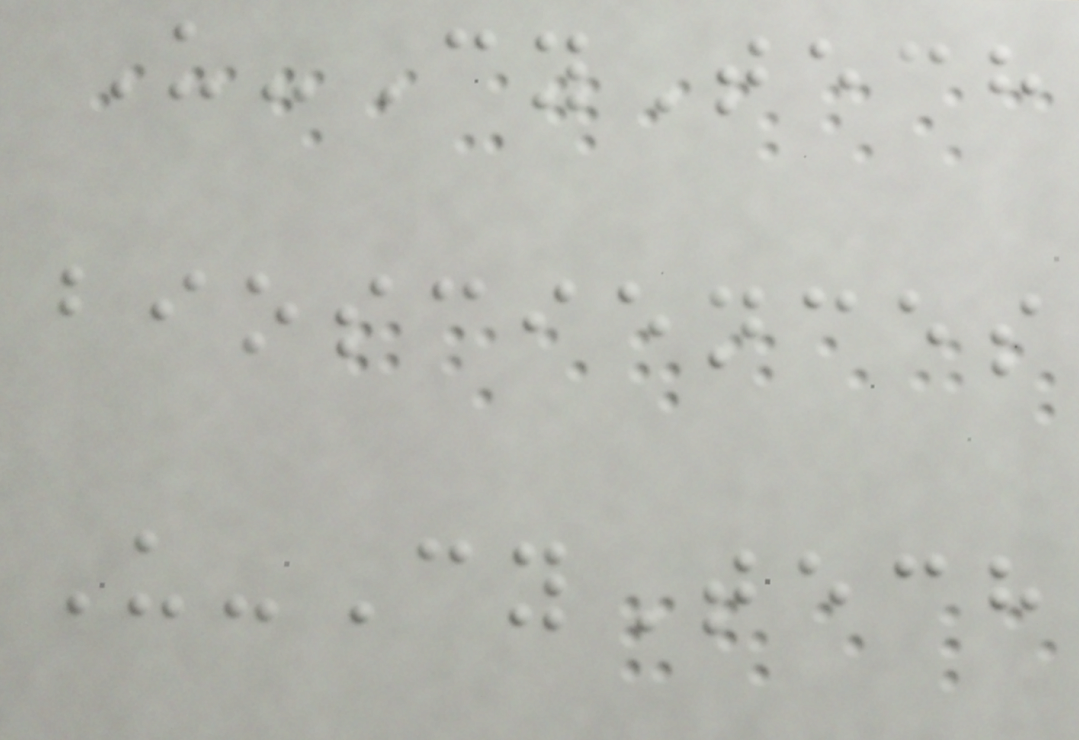U-CyTech
biosciences
U-CyTech
